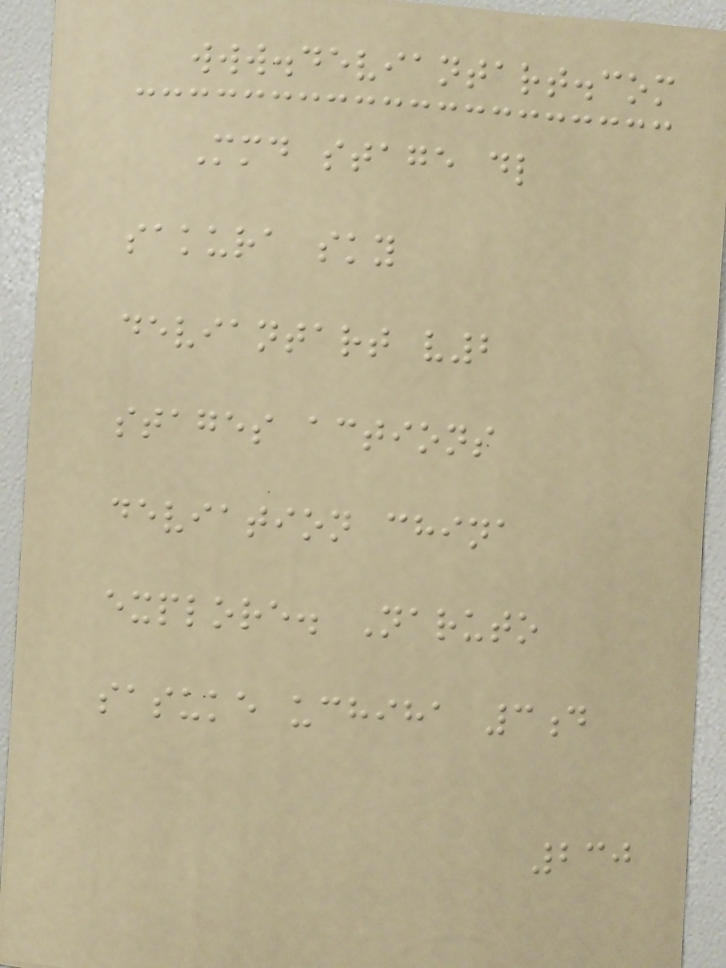www.deviantart.com
Mmd stage dl
sakura sky
deviantart v2
stages actions
deviation china
explore. Naruto
sasuke uchiha 3d
230
